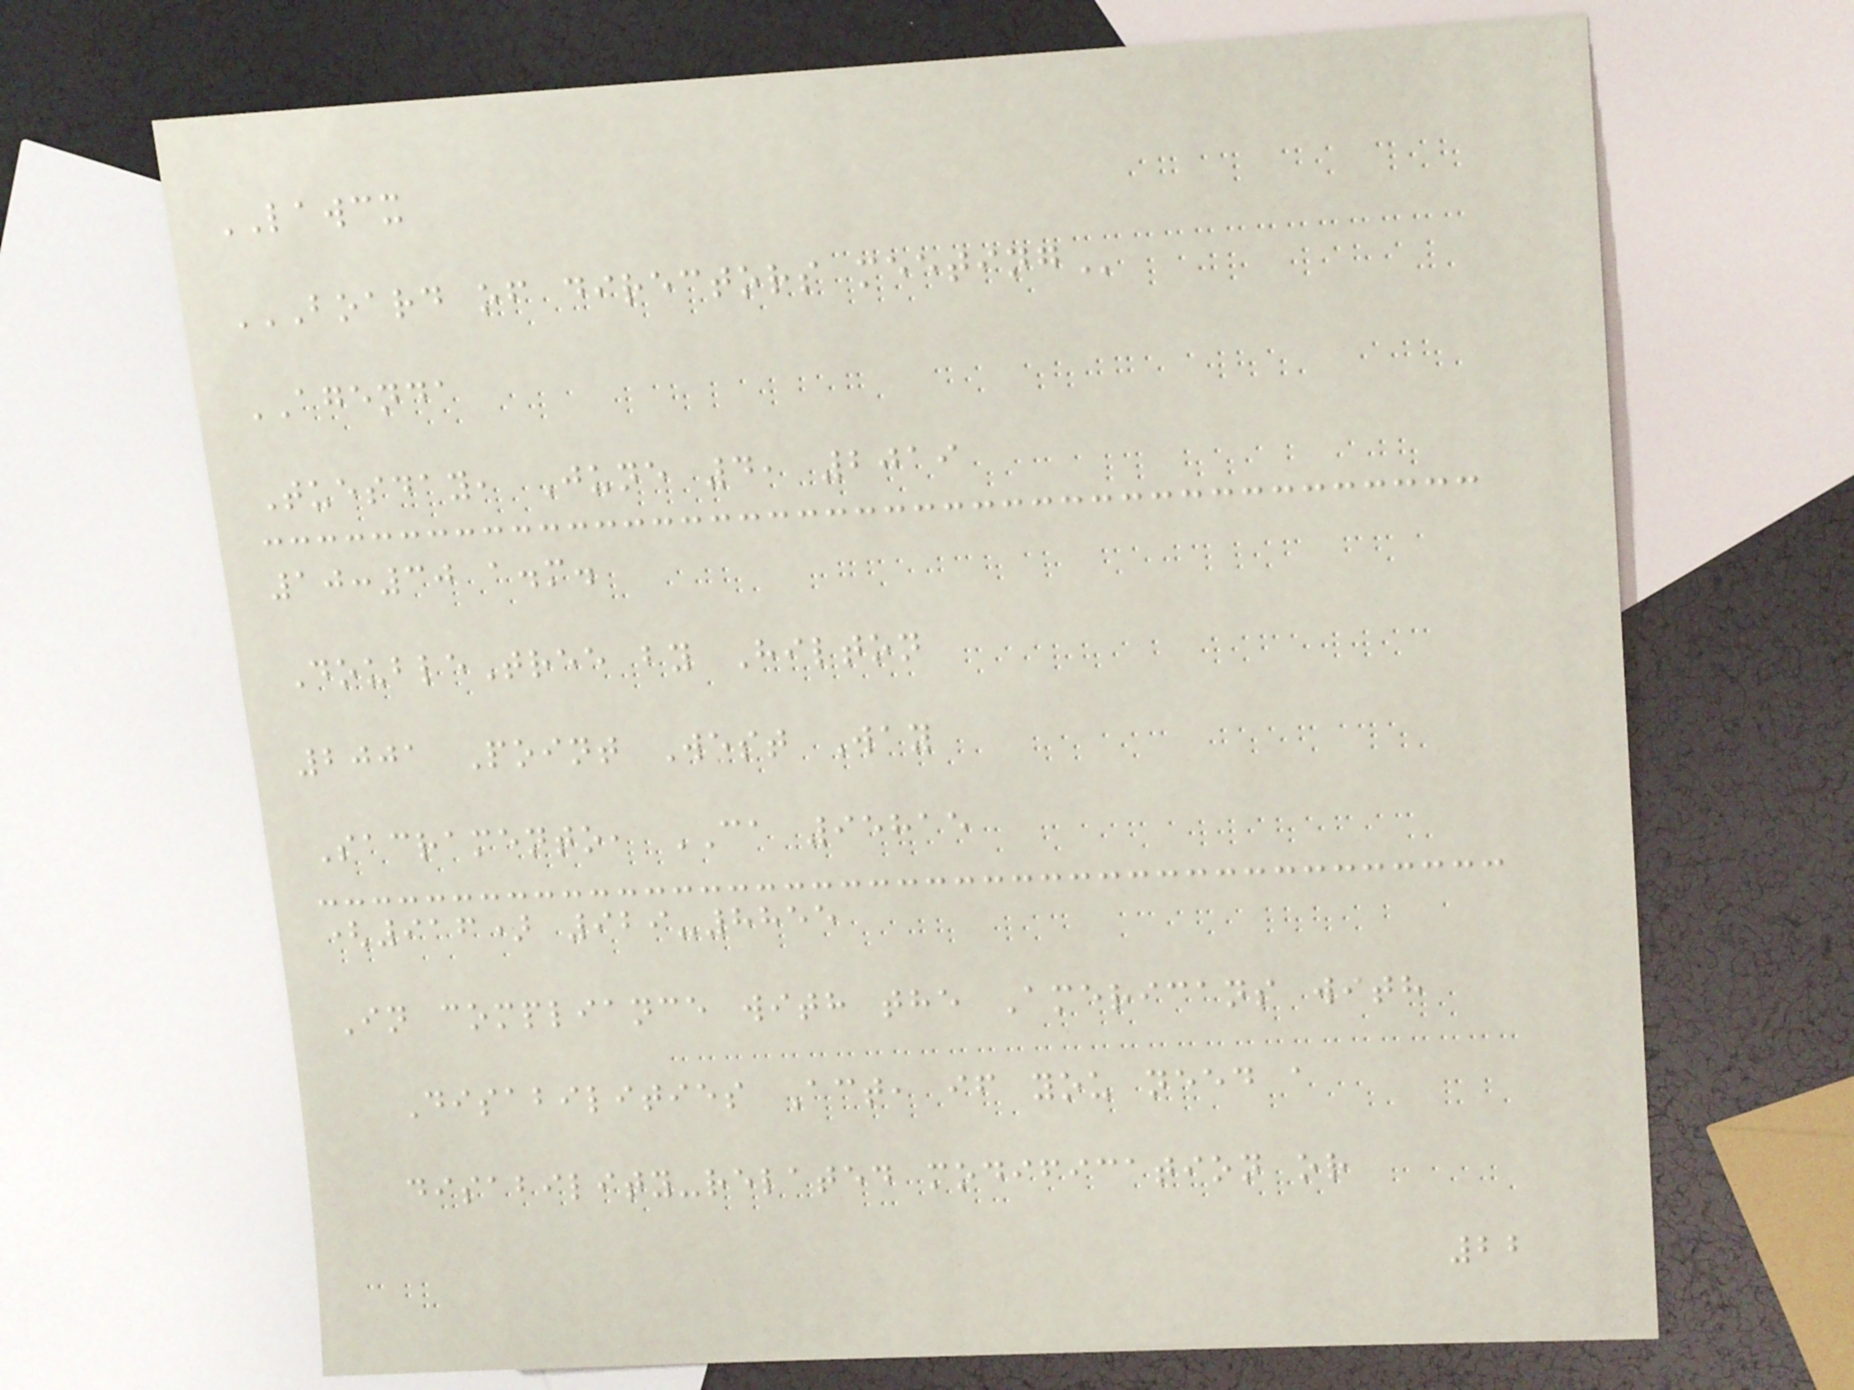LAWCX
BOARD OF DIRECTORS MEETING
AGENDA
Tuesday, June 4, 2019
10:30 a.m.
DoubleTree by Hilton
2001 Point West Way
Sacramento, CA 95815
(916) 929-8855
In compliance with the Americans with
Disabilities Act, if you need a
disability-related modification or
22
